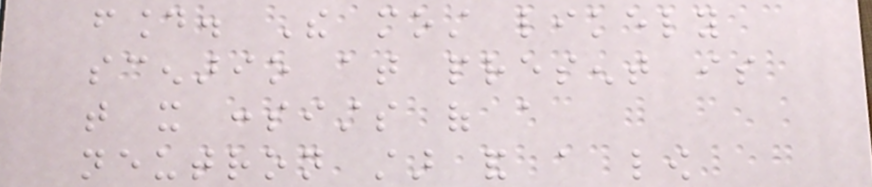found. The most likely
scenario at present is
that it consists of a
neutron star and a low
